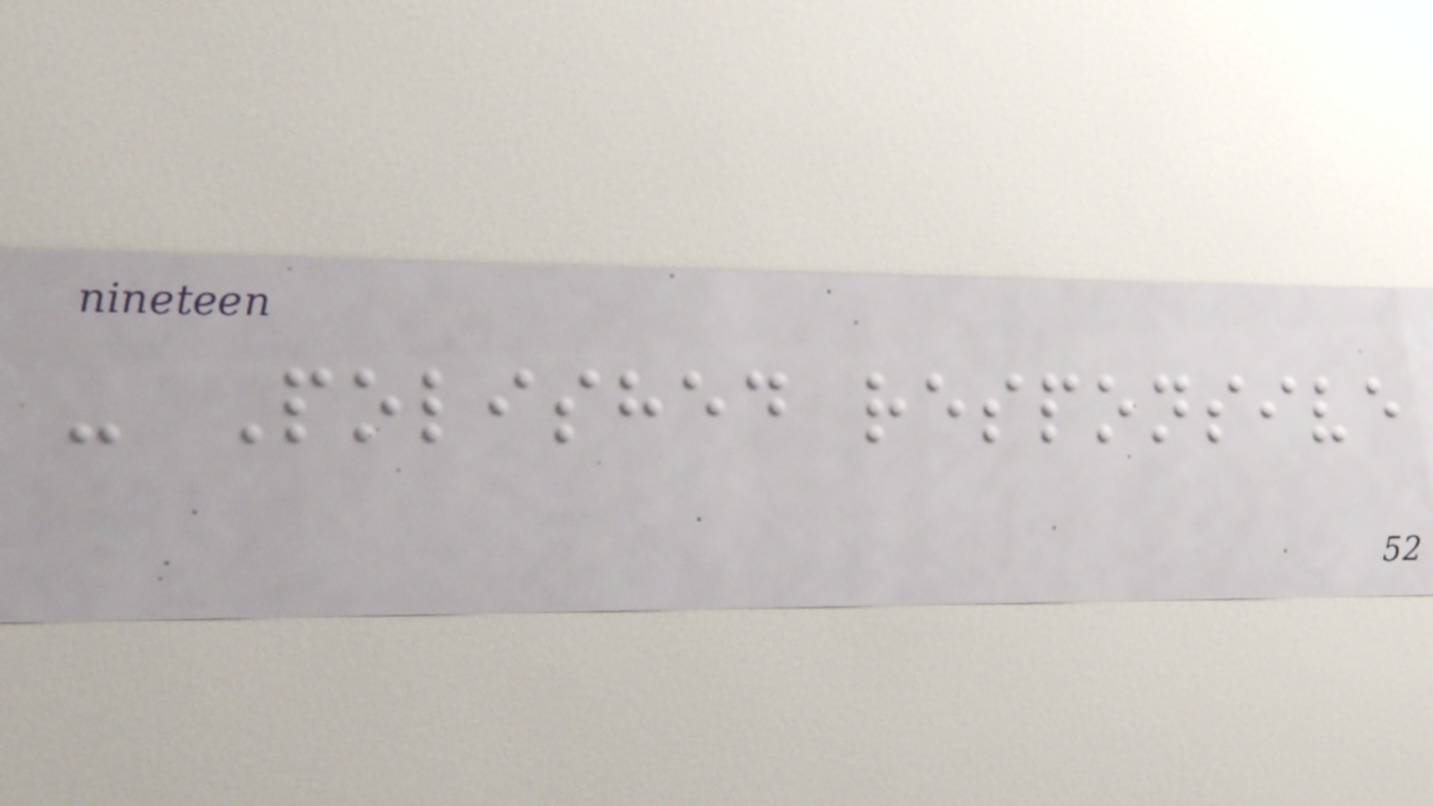- Polished responsive
